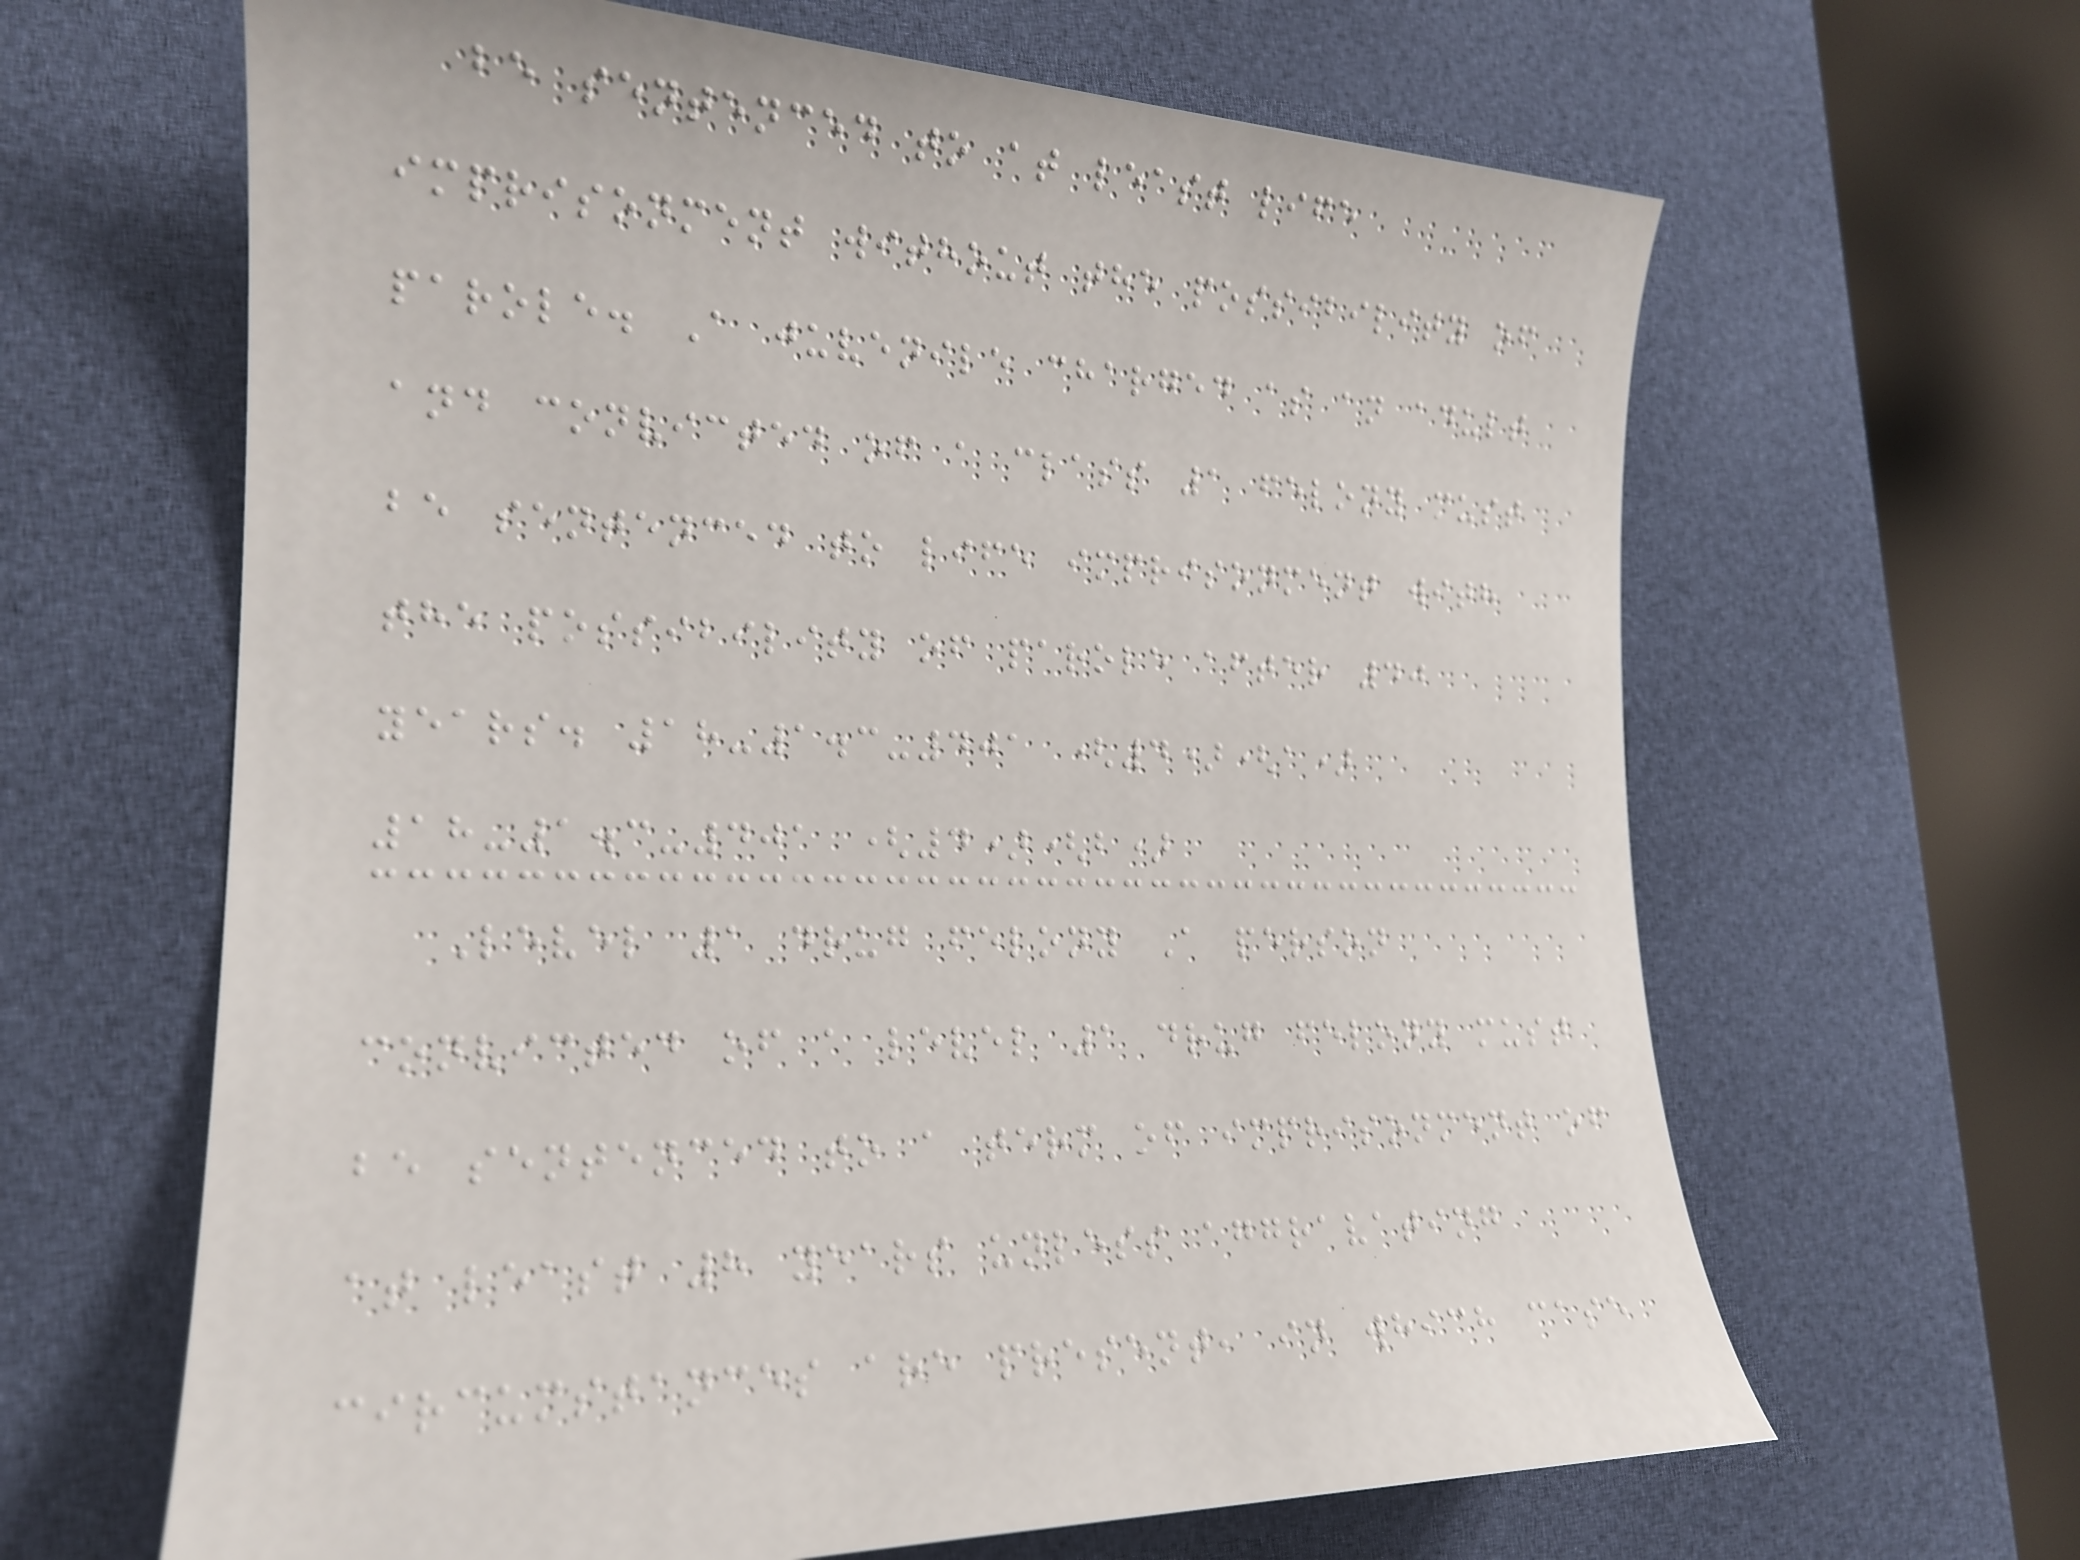be sentenced to at least life
imprisonment without the possibility of
parole. A juvenile charged as an adult
and convicted of a class 1 felony must
be sentenced to life imprisonment with
the possibility of parole after 40
years. 18-1.3-401 (4)(a)
18-1.3-401 (4)(b)
Level 1 drug felony A person
convicted of a level 1 drug felony must
be sentenced to a term of imprisonment of
at least 8 years unless aggravating
circumstances are present, in which case
